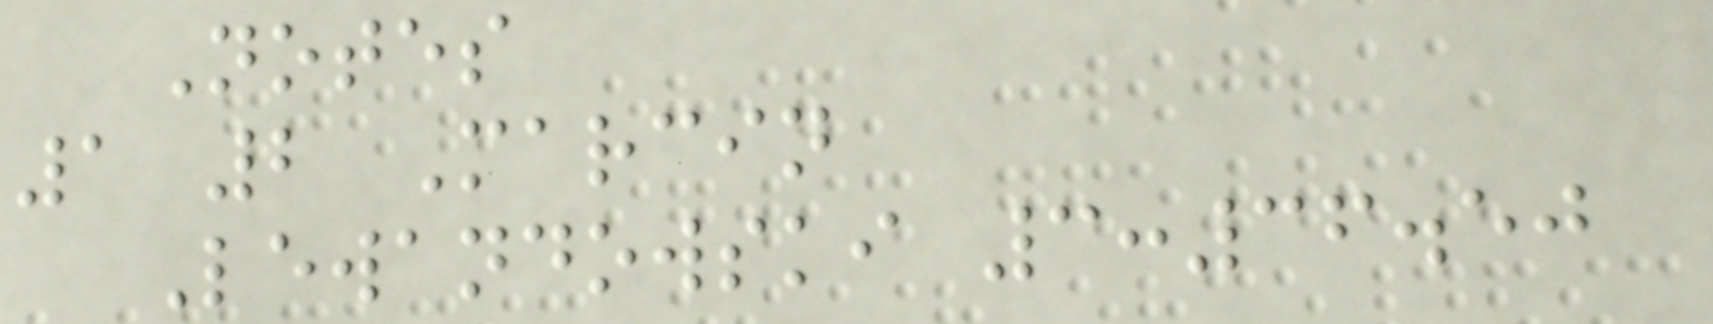Notes
1 2 Marcin
Lewandowski 3:36.50
